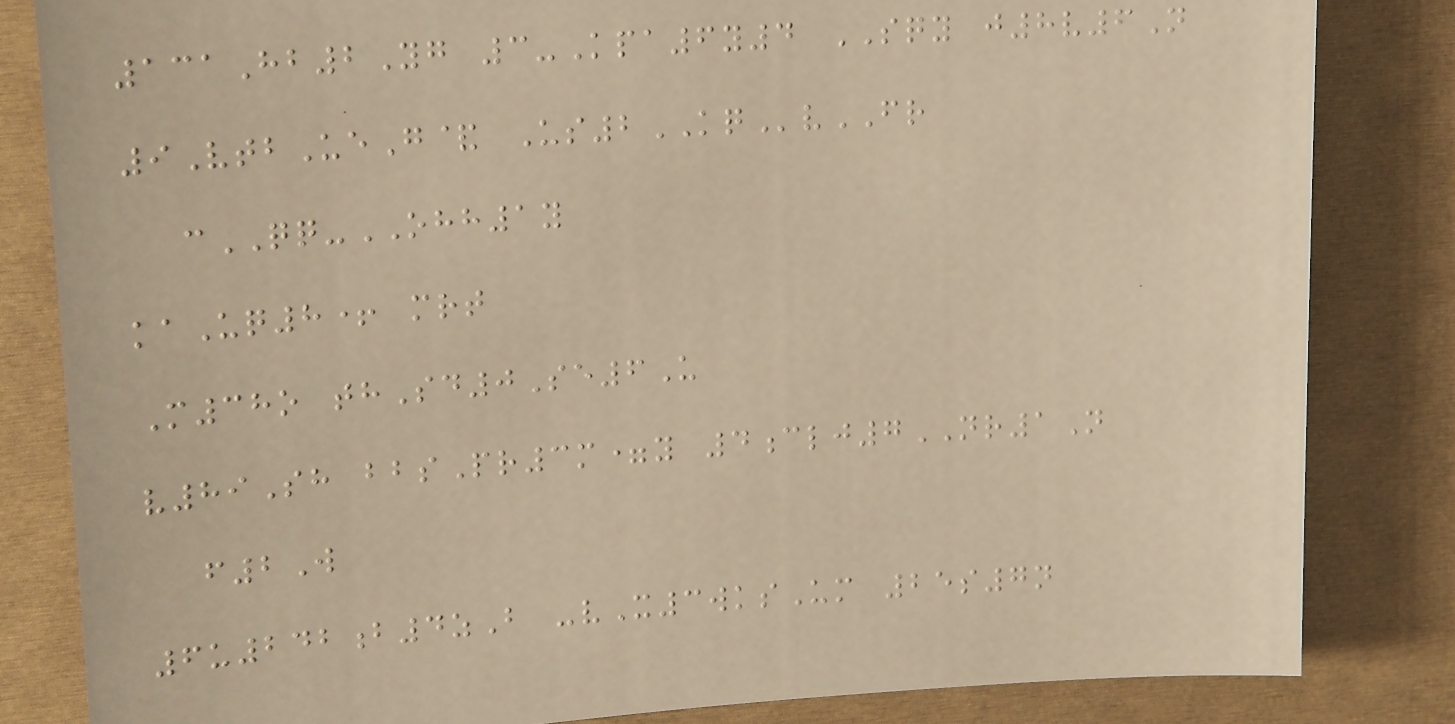131Hb2Yg 3-Kpa6y4 SQY j8v6N
9VtbUeG& Us2KQvFR
cQQ-OHH1y
kaUq8+ mrt
M38o thSd0Se6U
v89Sh bbsPr3m=y 4clj7NR1N
f2W
6u242b4zB -vX3wksUm 25s7n
